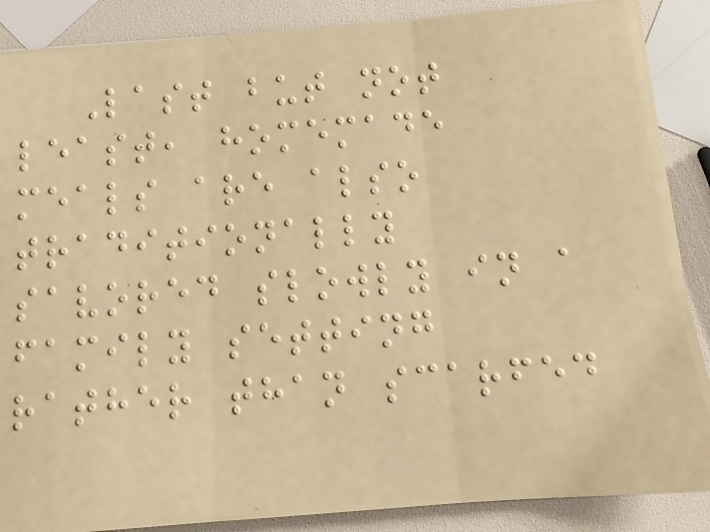Last but not
least, homemade
meals are also
traditionally
savored slowly in a
family setting
rather than scarfed
